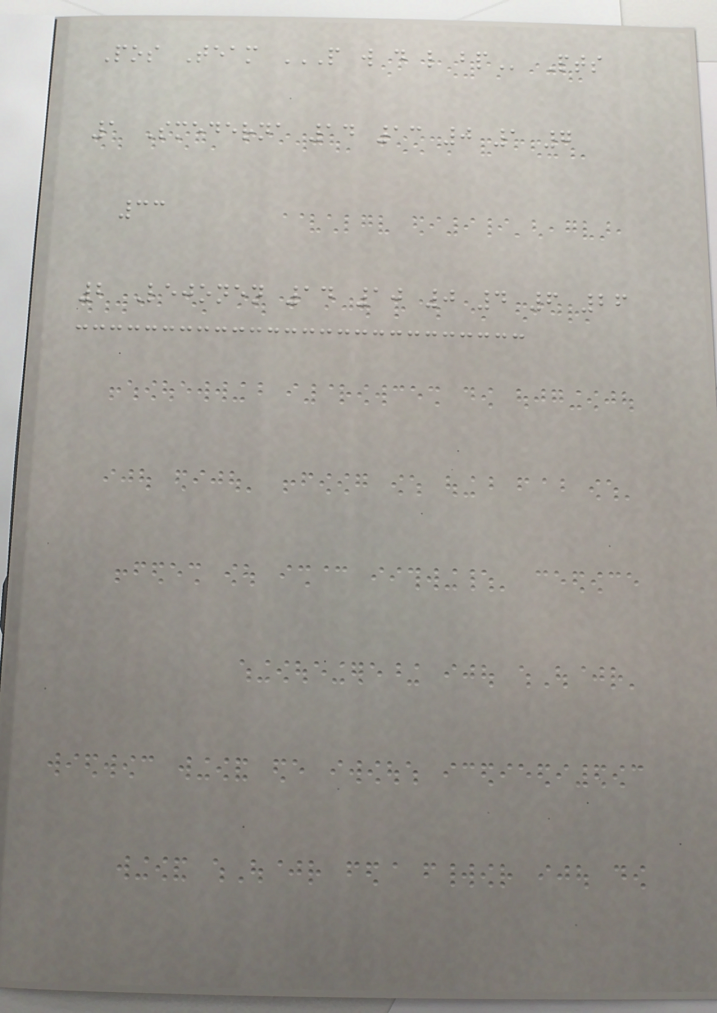Pos Team P W D L BP Pts
1 Smederna 14 13 0 1 7
33
2 Lejonen 14 10 0 4 6 26
